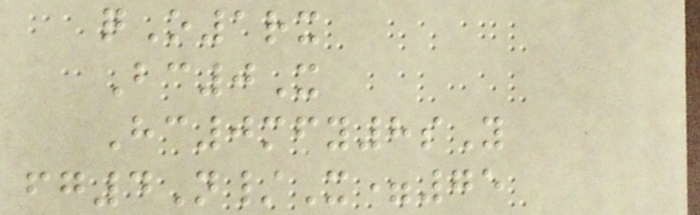qO1rx
Bc0X
Hc0mfy8sY
fg4N/X=75
